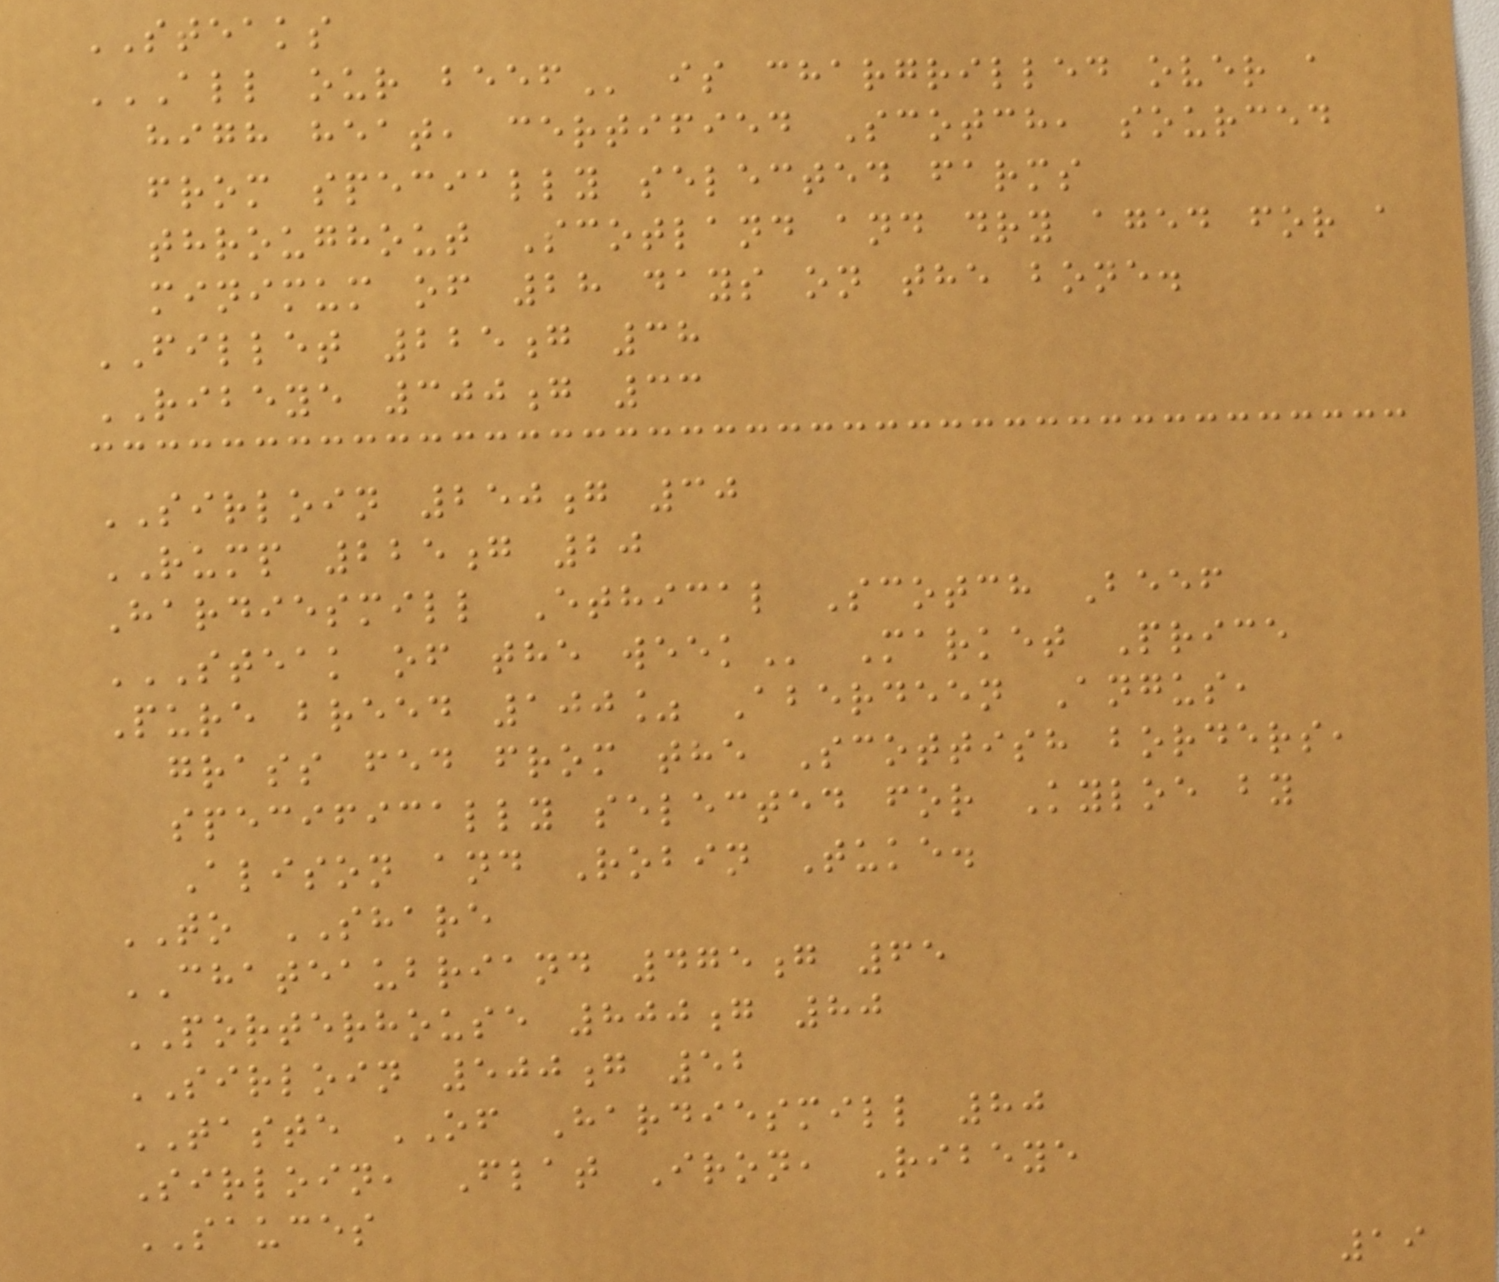STEAKS
ALL OUR BEEF is chargrilled over a
high heat, certified Scotch, sourced
from specially selected farms
throughout Scotland and dry aged for a
minimum of 28 days on the bone.
FILLET 225g 38
RIBEYE 300g 33
SIRLOIN 250g 30
RUMP 225g 20
Hardiesmill Ethical Scotch Beef
STEAK OF THE WEEK Market Price
Pure breed 100% Aberdeen Angus,
grass fed from the Scottish borders,
specifically selected for Kyloe by
Alison and Robin Tuke.
TO SHARE
CHATEAUBRIAND 475g 65
PORTERHOUSE 800g 80
SIRLOIN 500g 52
TASTE OF Hardiesmill 80
Sirloin, Flat Iron, Ribeye
SAUCES
19
